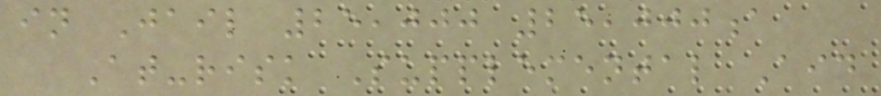in Jail 25,000 25,000a
At-risk Supplemental Aid
